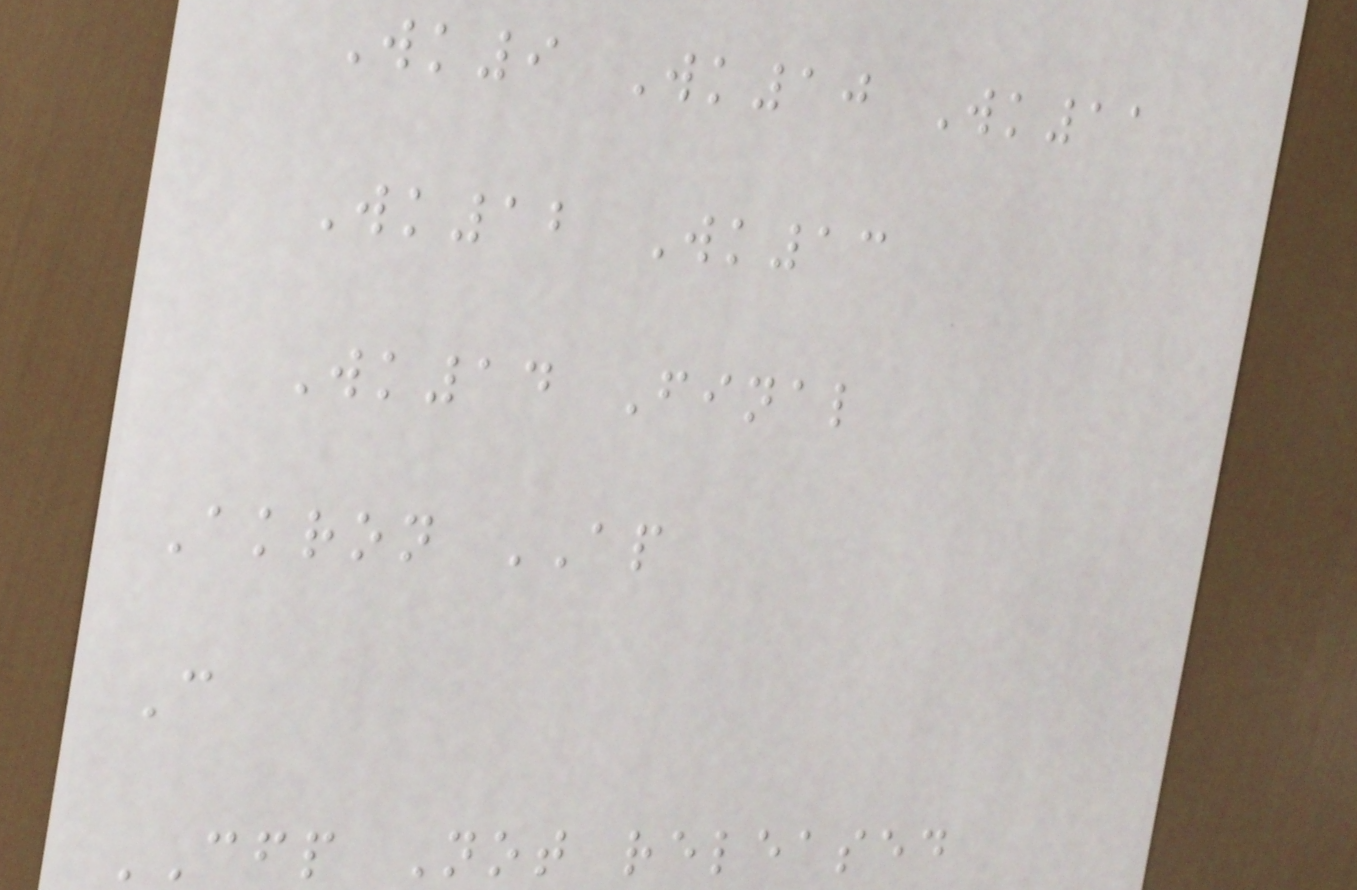Wk9 Wk10 Wk11
Wk12 Wk13
Wk14 Final
Akron AP
C
CFP Not released
